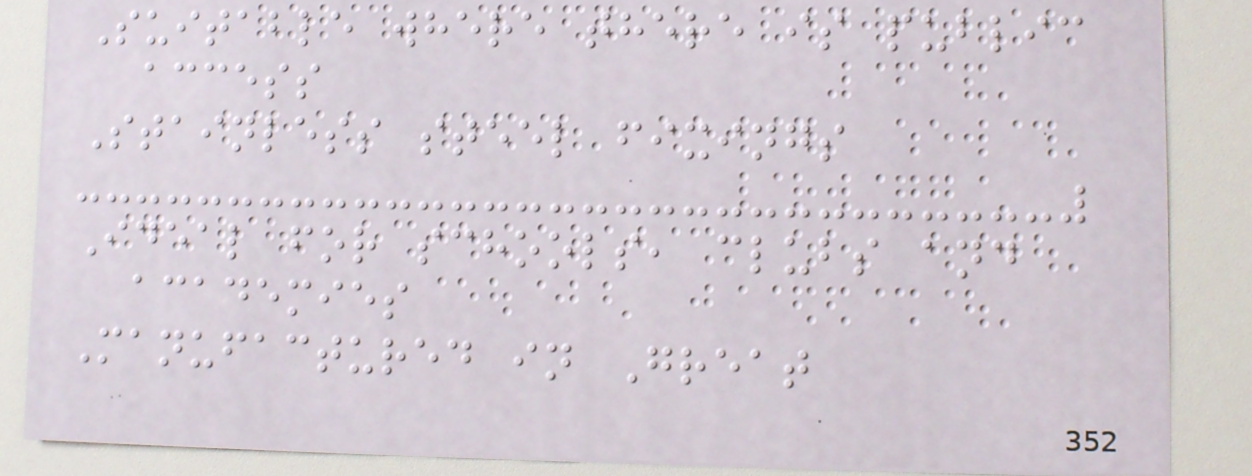Suitable where there is public
access
Stainless steel fixings
Ideal for schools, clubs and
academies
Manufactured in Great
